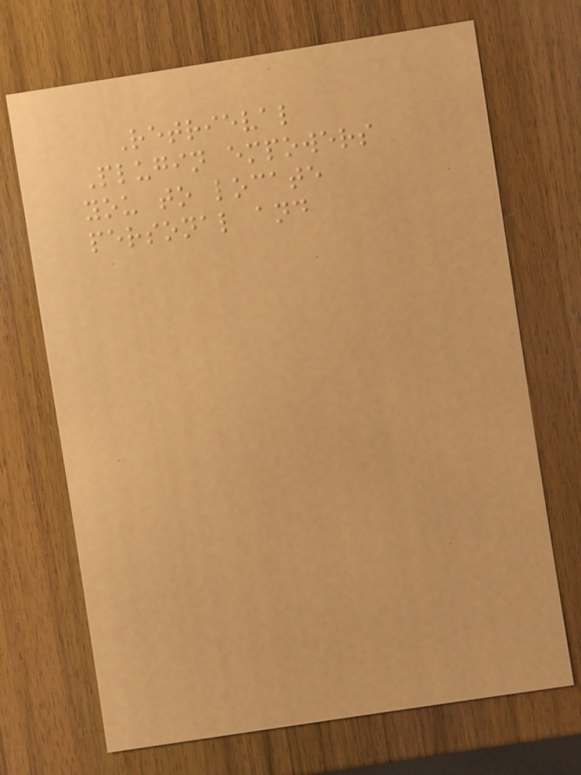Retrieval
Plugin empowers
you to locate
personal and
